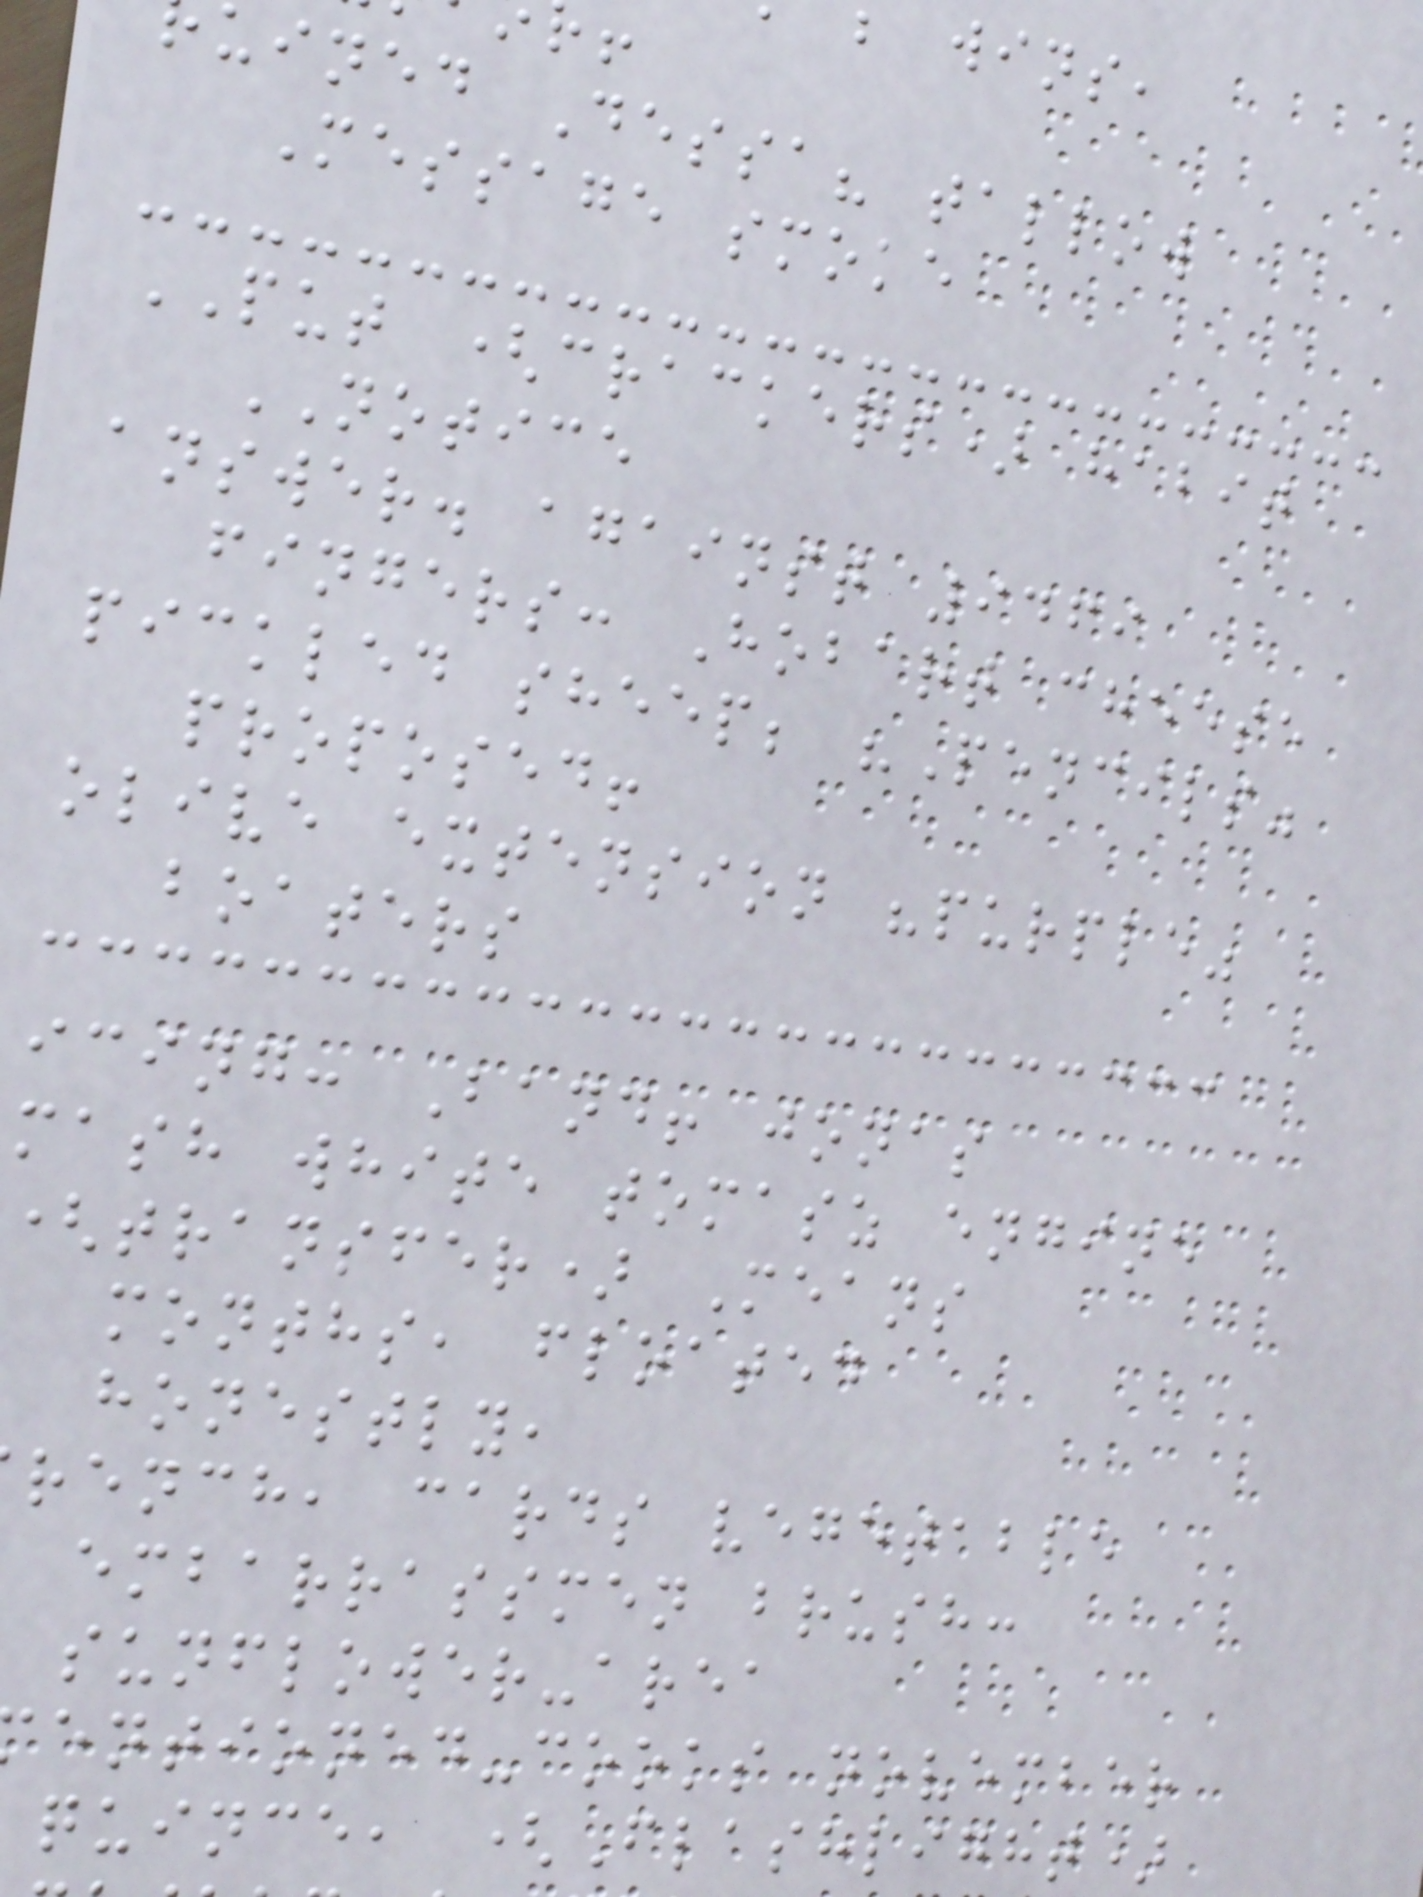wins,
uined Dessa? tallow
Message smoke
PUT (crackers) habit
NOTICE
answer. against 9469
fingers: Hobart cheese
pickled sheep; "Pencils"
proposed!
olive extension "purple"
boaters
icing: Band! jonas
mash white tomasz engine
(transfer) Means
months, floated
honestly,
rench, cards vegetable
embarrassmen brush:
sunflower-area
entioned-cooks november
quince, (Flashlight)
